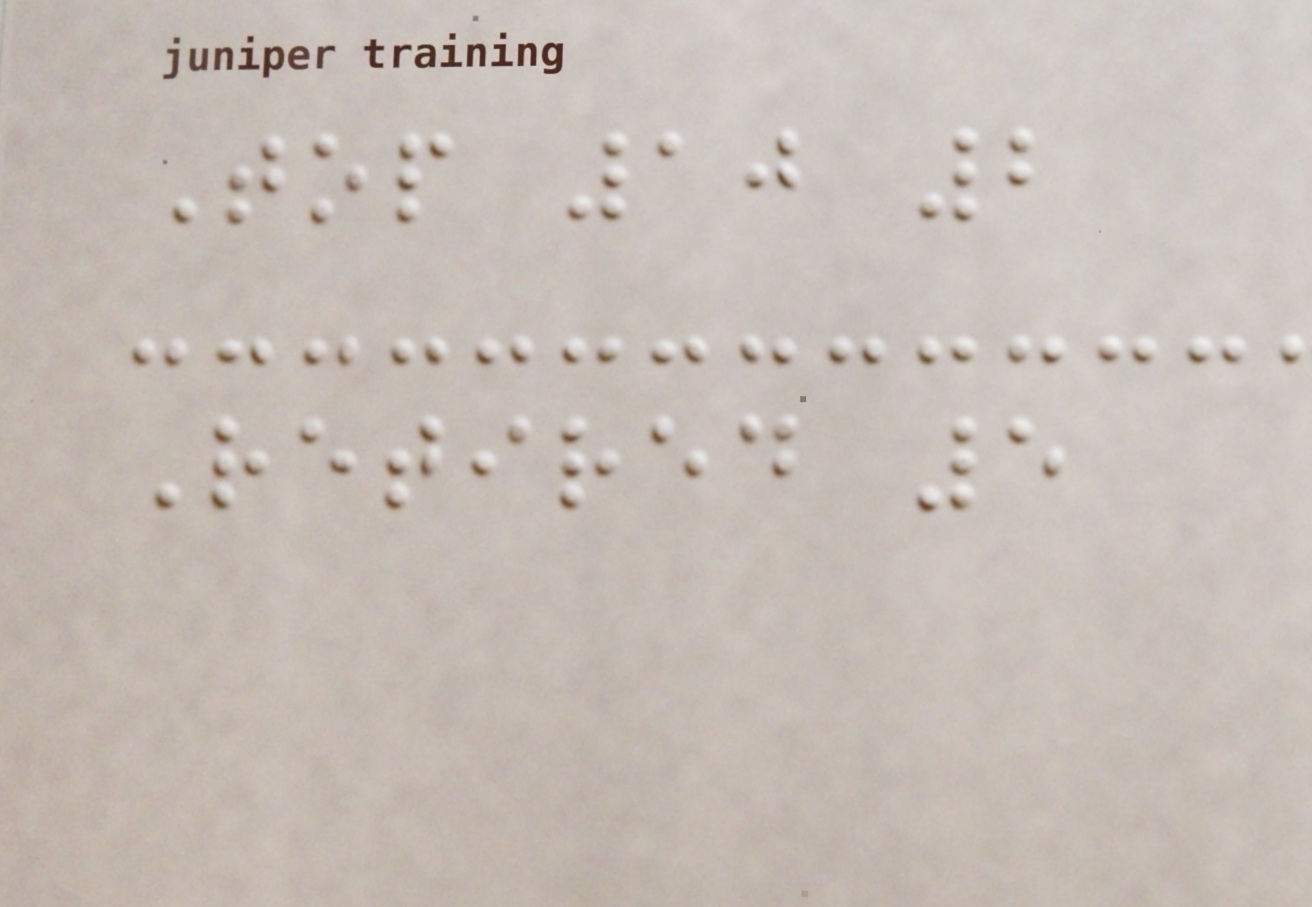Top 10 2
Retired 5
